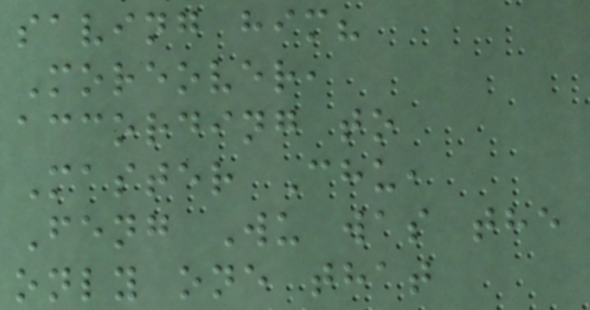saving him?
Moreover,
according to
Master Chu,
Feng Wu was the
only one that
